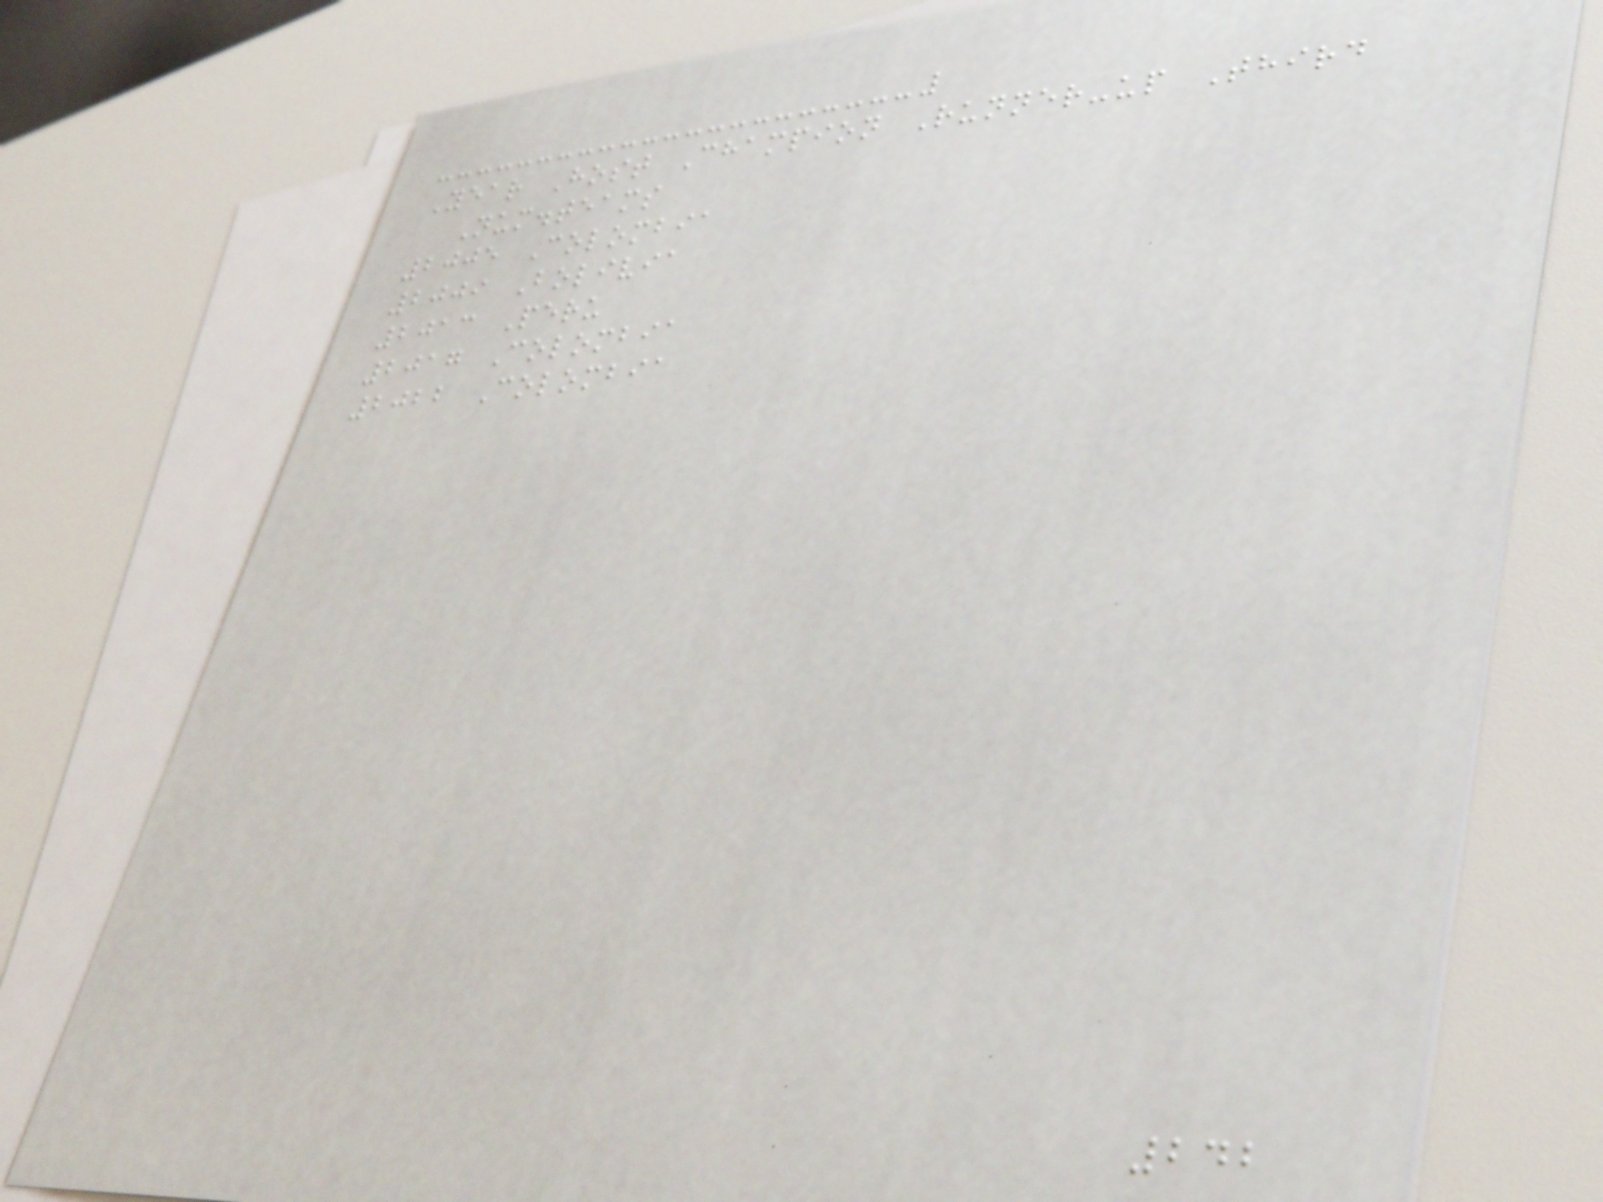Year Host Champion Runner-up Third
Num.teams
2005 Colombia
2009 Bolivia
2013 Peru
2017 Colombia
2022 Colombia
242
